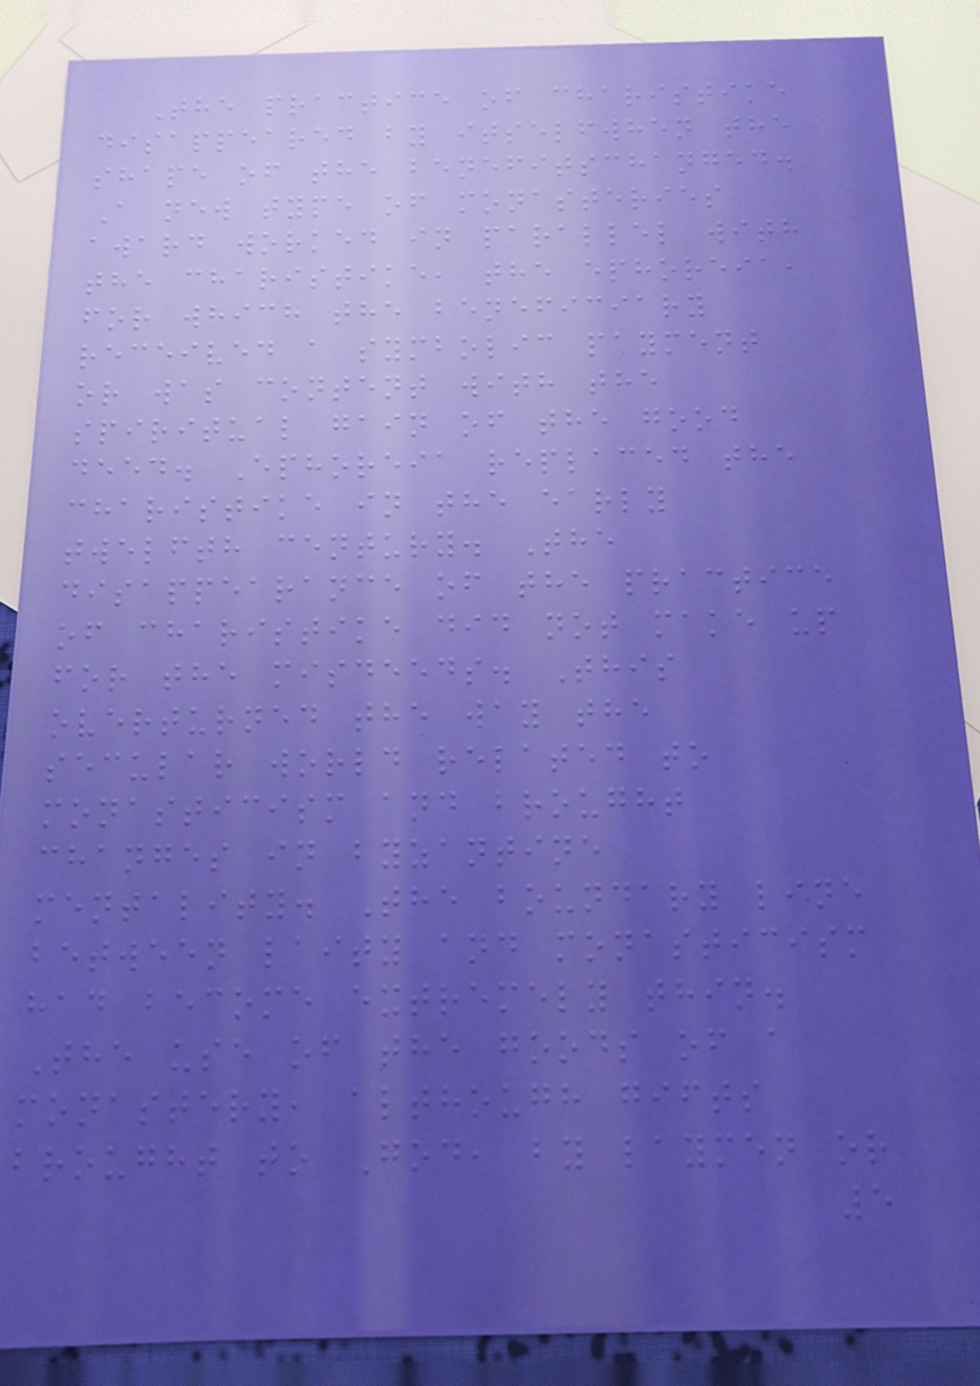The practice of charistike
disappeared by itselfwhen the
shape of the benefitschanged.
A new type of monasteries
award worked in parallel with
the charistike, the ephoreia,
for which the beneficiary
received a symbolic payment
or was content with the
spiritual gain of the good
deed. Ephoreia replaced the
charistike in the early
twelfth century. The
disappearance of the practice
of charistike did not make up
for the misdeeds. This
overturned the way the
secular world related to
monasticism and brought
changes in byzantine
mentality. The boundary line
between laity and monasticism
had become extremely thin.
The use of the goods of a
monastery, although gifts
brought to God, by laymen or
5
